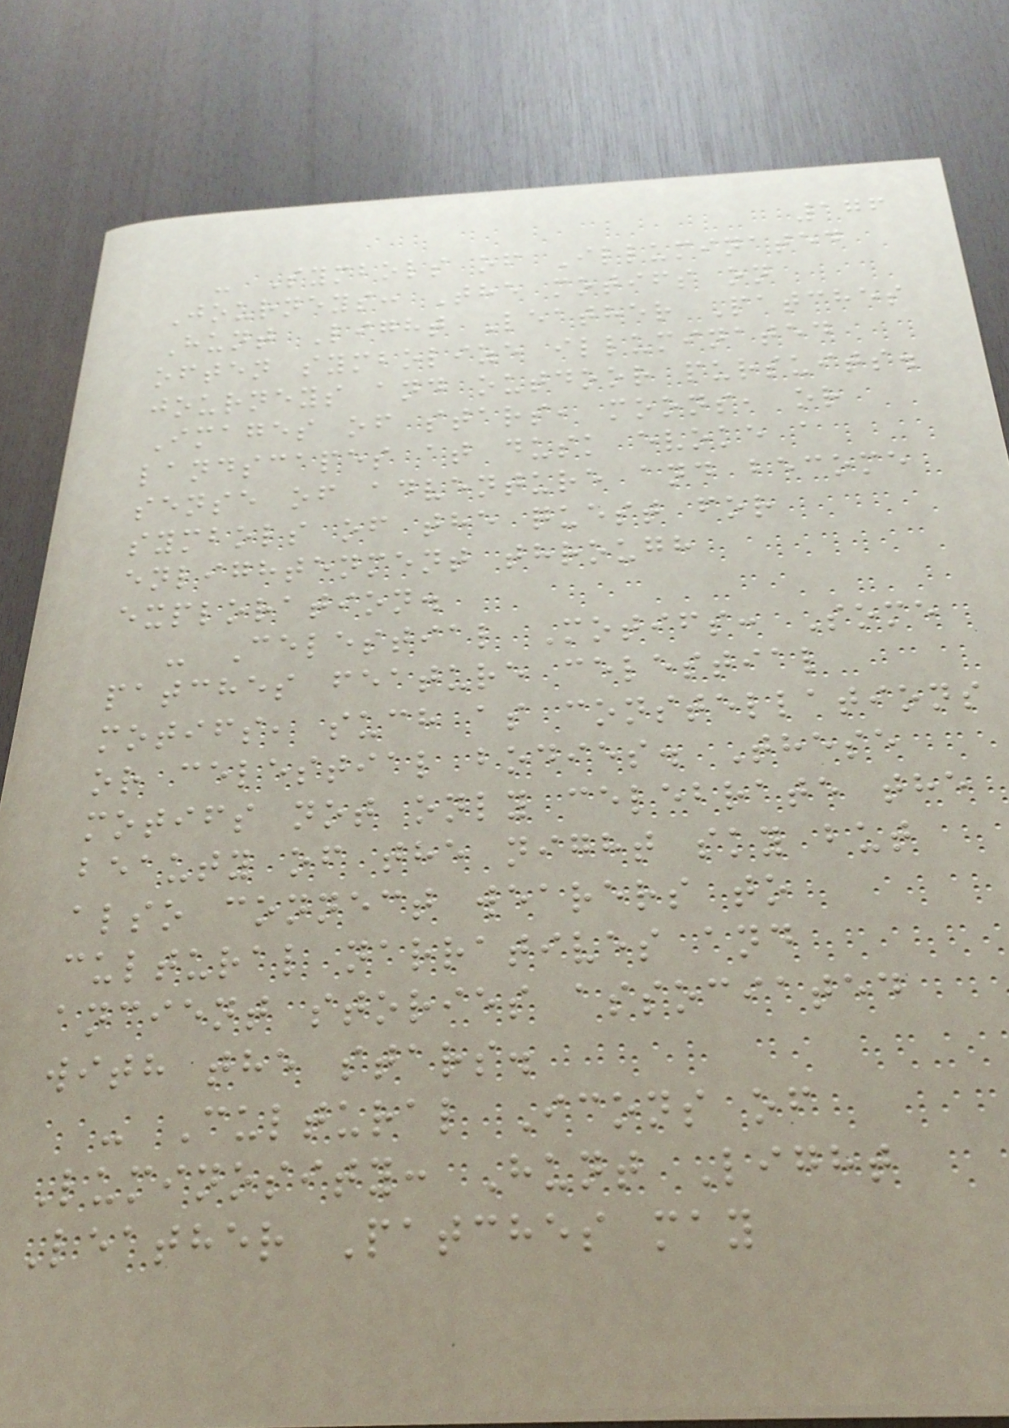176
- Symbols of Illuminated
Journeys: The motifs on
Hunt Light Leather Patches
often symbolize illuminated
journeys and outdoor pursuits.
Images of stars, moons, or
landscapes at dusk evoke a
sense of adventure and become
symbols of the quest for
enlightenment through
exploration.
- Celestial Motifs: Some
patches feature celestial
motifs, such as constellations
or celestial bodies. These
motifs not only celebrate the
beauty of the night sky but
also connect wearers to
cultural narratives and
ancient stories associated
with the stars.
- Cultural Icons of
Luminosity: Hunt Light
Leather Patches may
